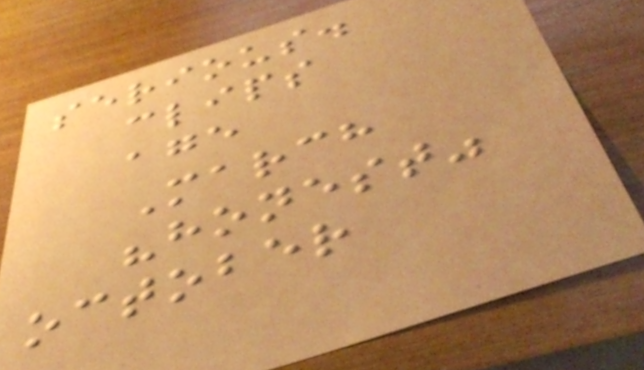serious.
clips
age
March
"honest"
october
